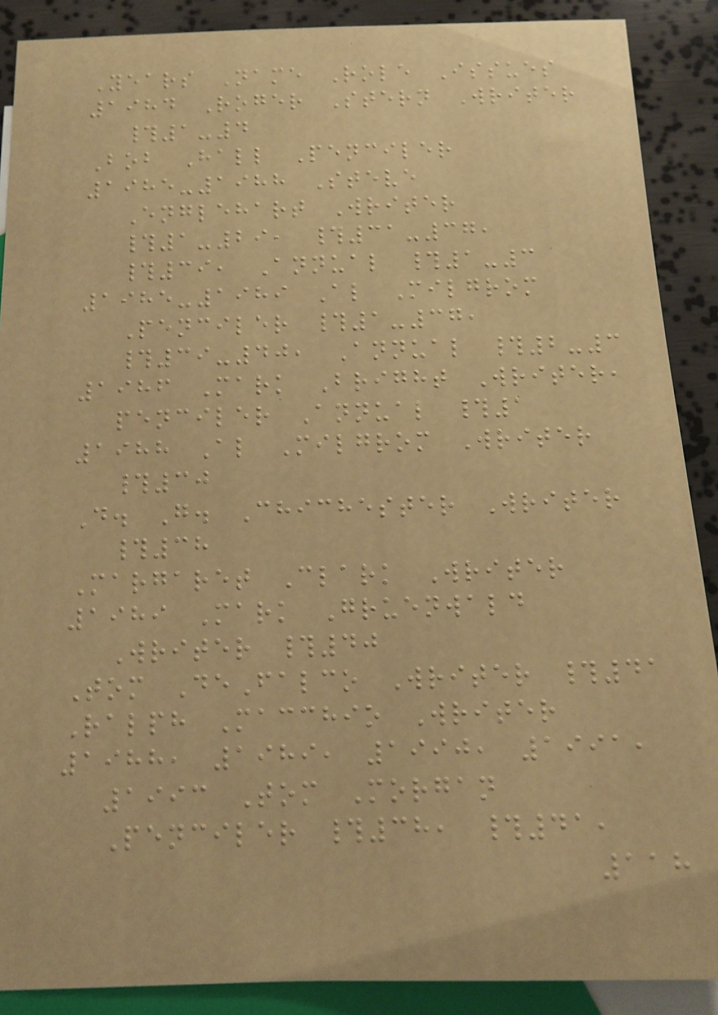Years Name Role Issues
1984 Roger Stern Writer
#1-4
Bob Hall Penciler
1985-1988 Steve
Englehart Writer
#1-29, #31-37,
#39, Annual #1-3
1985-1989 Al Milgrom
Penciler #1-37,
#39-40, Annual #2-3
1986 Mark Bright Writer,
penciler Annual #1
1988 Al Milgrom Writer
#30
D. G. Chichester Writer
#38
Margaret Clark Writer
1989 Mark Gruenwald
Writer #40
Tom DeFalco Writer #41
Ralph Macchio Writer
1988, 1989, 1990, 1991,
1993 Tom Morgan
Penciler #38, #41,
118
